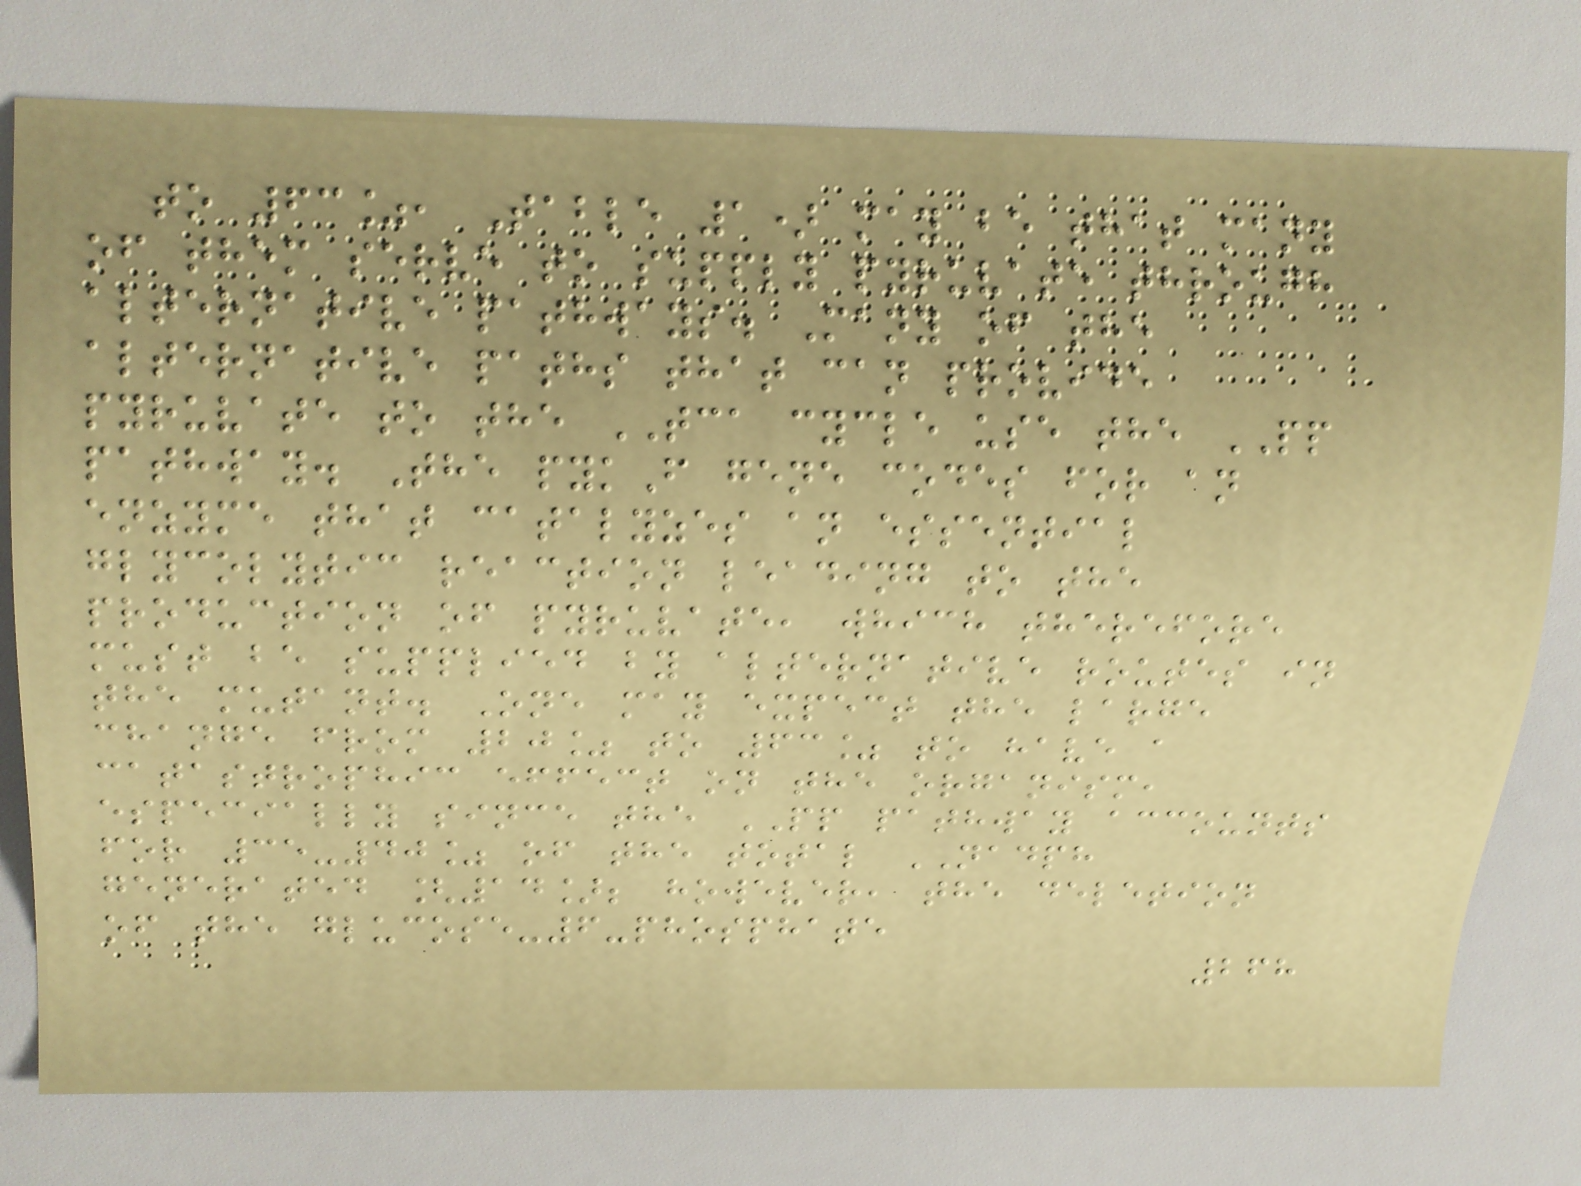to 63%, Table 1) may be that many
of them serve to supply pyruvate through
alternative pathways. Many of the
alternative paths that can provide
pyruvate to the TCA cycle use the PP
pathway. The pykF gene codes for an
enzyme that catalyzes an essential
glycolytic reaction leading to the
production of pyruvate, which therefore
must be supplied by alternative routes in
the mutant. One may expect the large
change from 20% to 63% to have a
catastrophic effect on the organism,
especially since the PP pathway accounts
for 35-40% of the total NADPH
generated [14]; however, the deletion
of the glucose-6-phosphate
268
